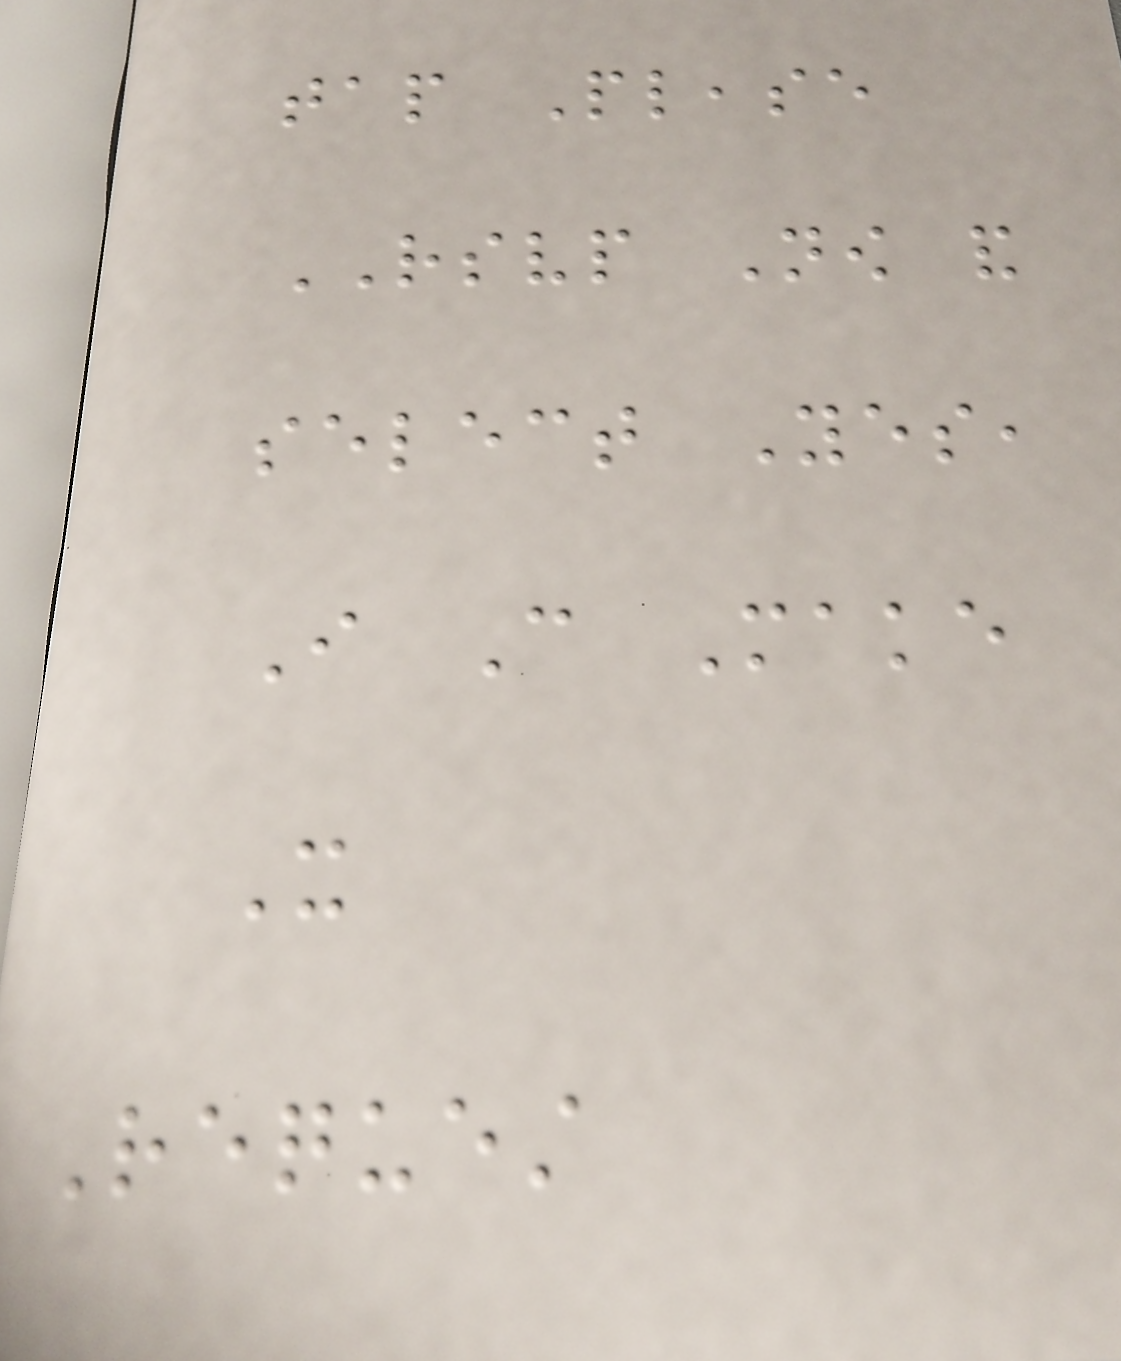tap Please
RSVP Now and
select Yes,
I Can Make
It
Request
